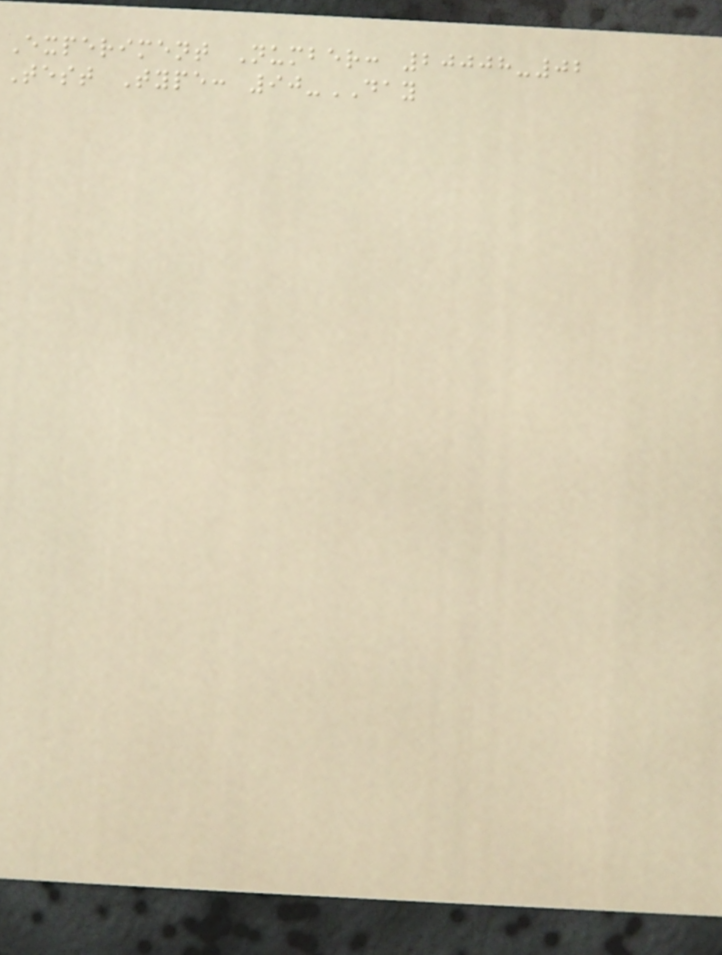Experiment Number: 20008-02
Test Type: 90-DAY
